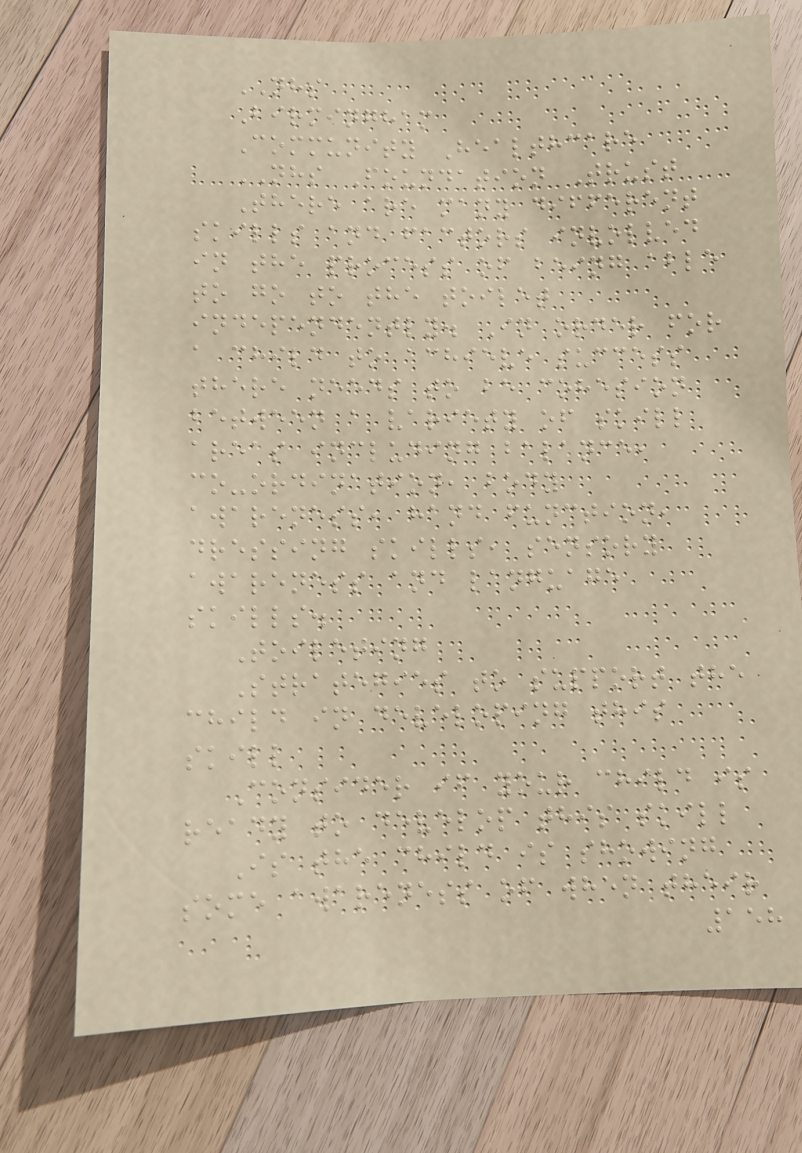NHS
Birmingham
Community Healthcare
NHS Foundation Trust
There are many different
skills and factors involved
in the process of being able
to go to the toilet
independently. In order for
a child to achieve success
there needs to be cohesion
between a variety of skill
areas including balance,
co-ordination, body
awareness, hand function,
dressing skills, sensory
awareness and language
skills.
Toileting
Strategies to support the
child in developing this
skill
Consider if your child is
ready to develop this skill
Is the child is showing
some awareness of when their
158
